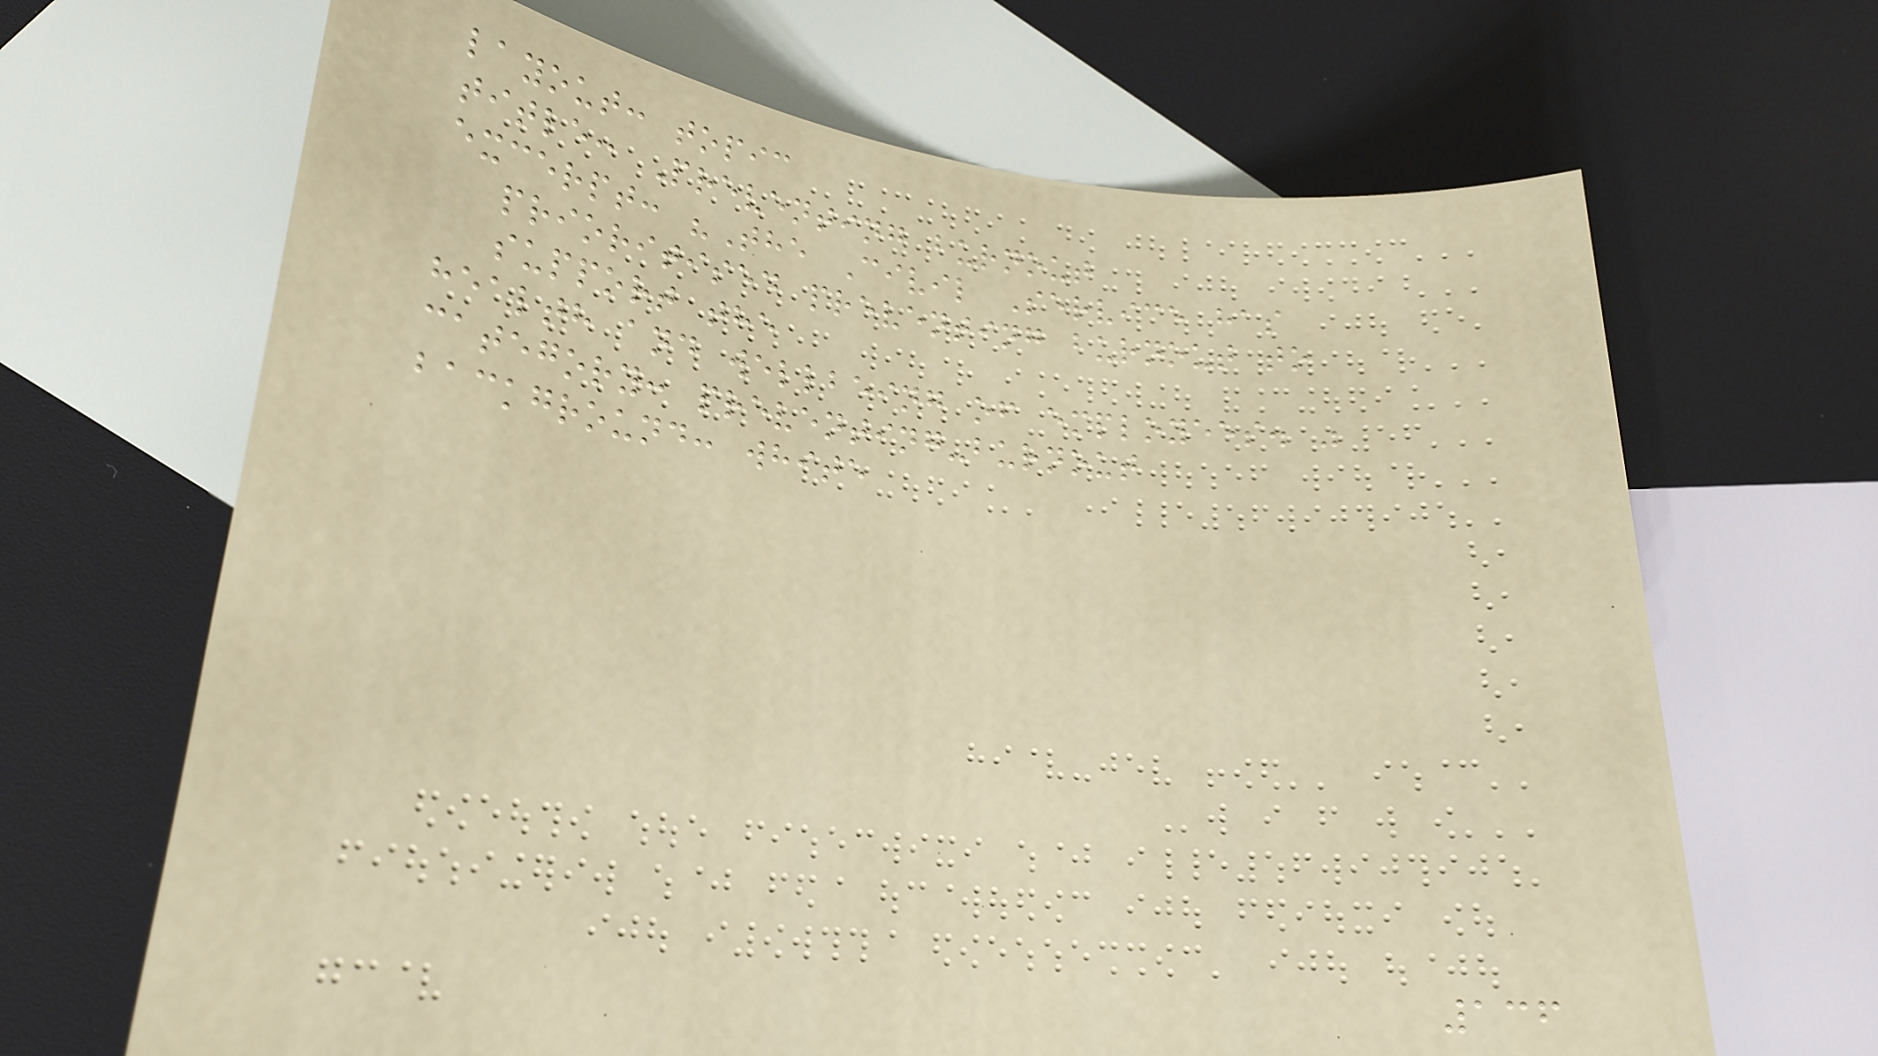layout: topic
title: Preventing burnout
excerpt: "The Civil Service has
prioritised preventing burnout to
support the
health and wellbeing of employees. "
category: preventing-burnout
background: white
136
